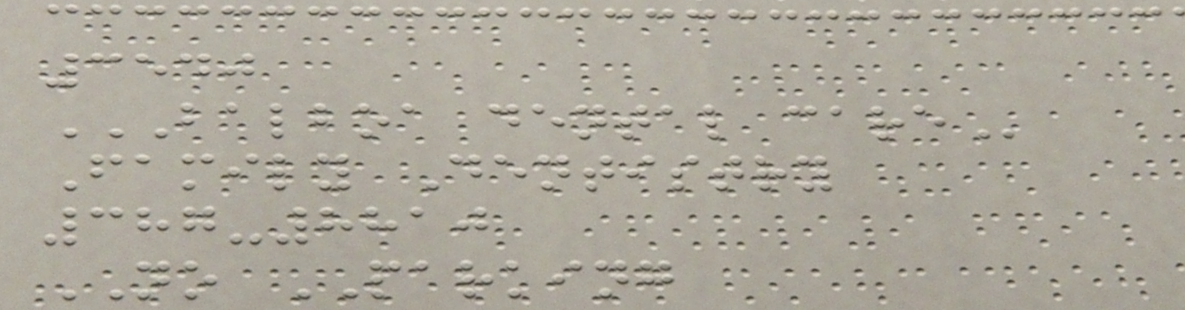3540
BALBOA DENTAL CARE
Family Dentistry
387-8810
NO PARKING
